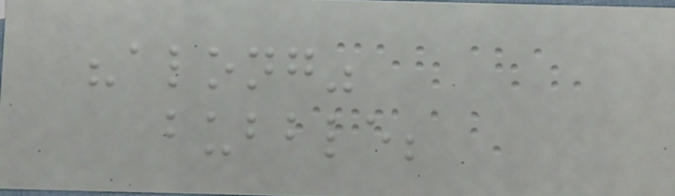"along"
bubble;
